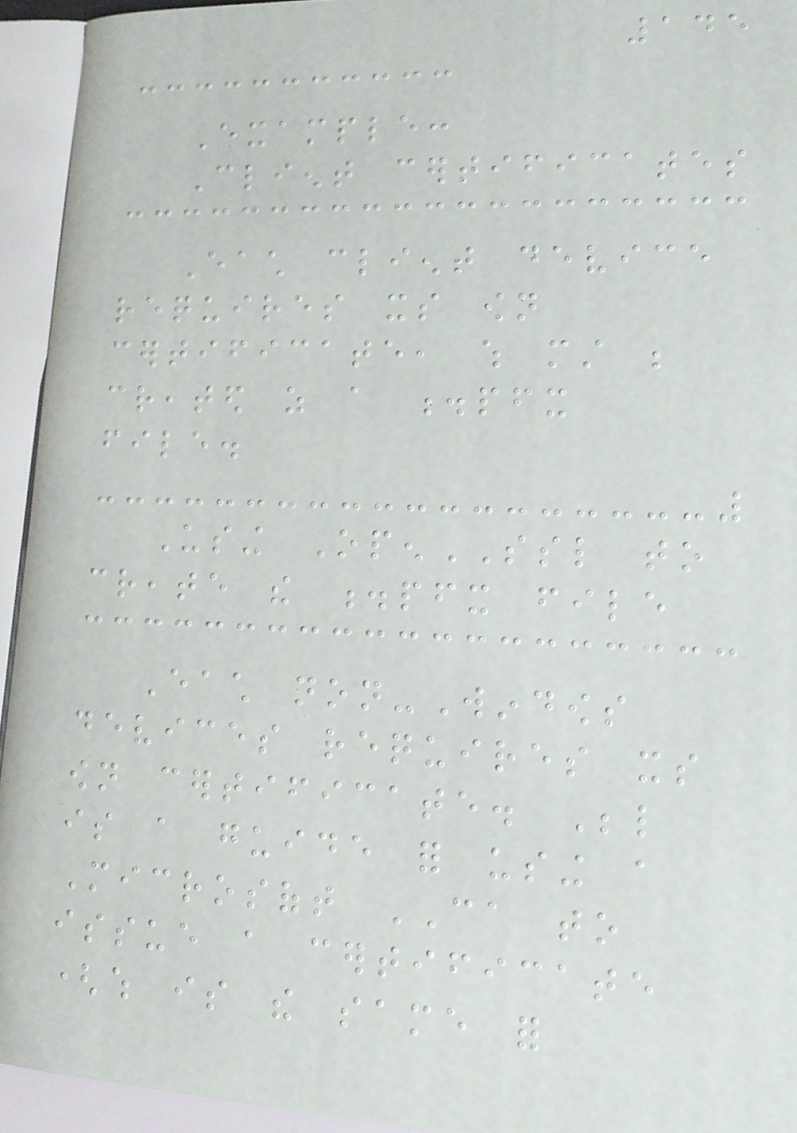145
Example:
Client certificates
Each client device
requires its own
certificate, which must be
created as a .pfx
file.
Using OpenSSL to
create the .pfx file
Each non-Windows
devices requires its
own certificate. Below
is a guide for using a
Microsoft CA to
issue a certificate
(which is the same for
